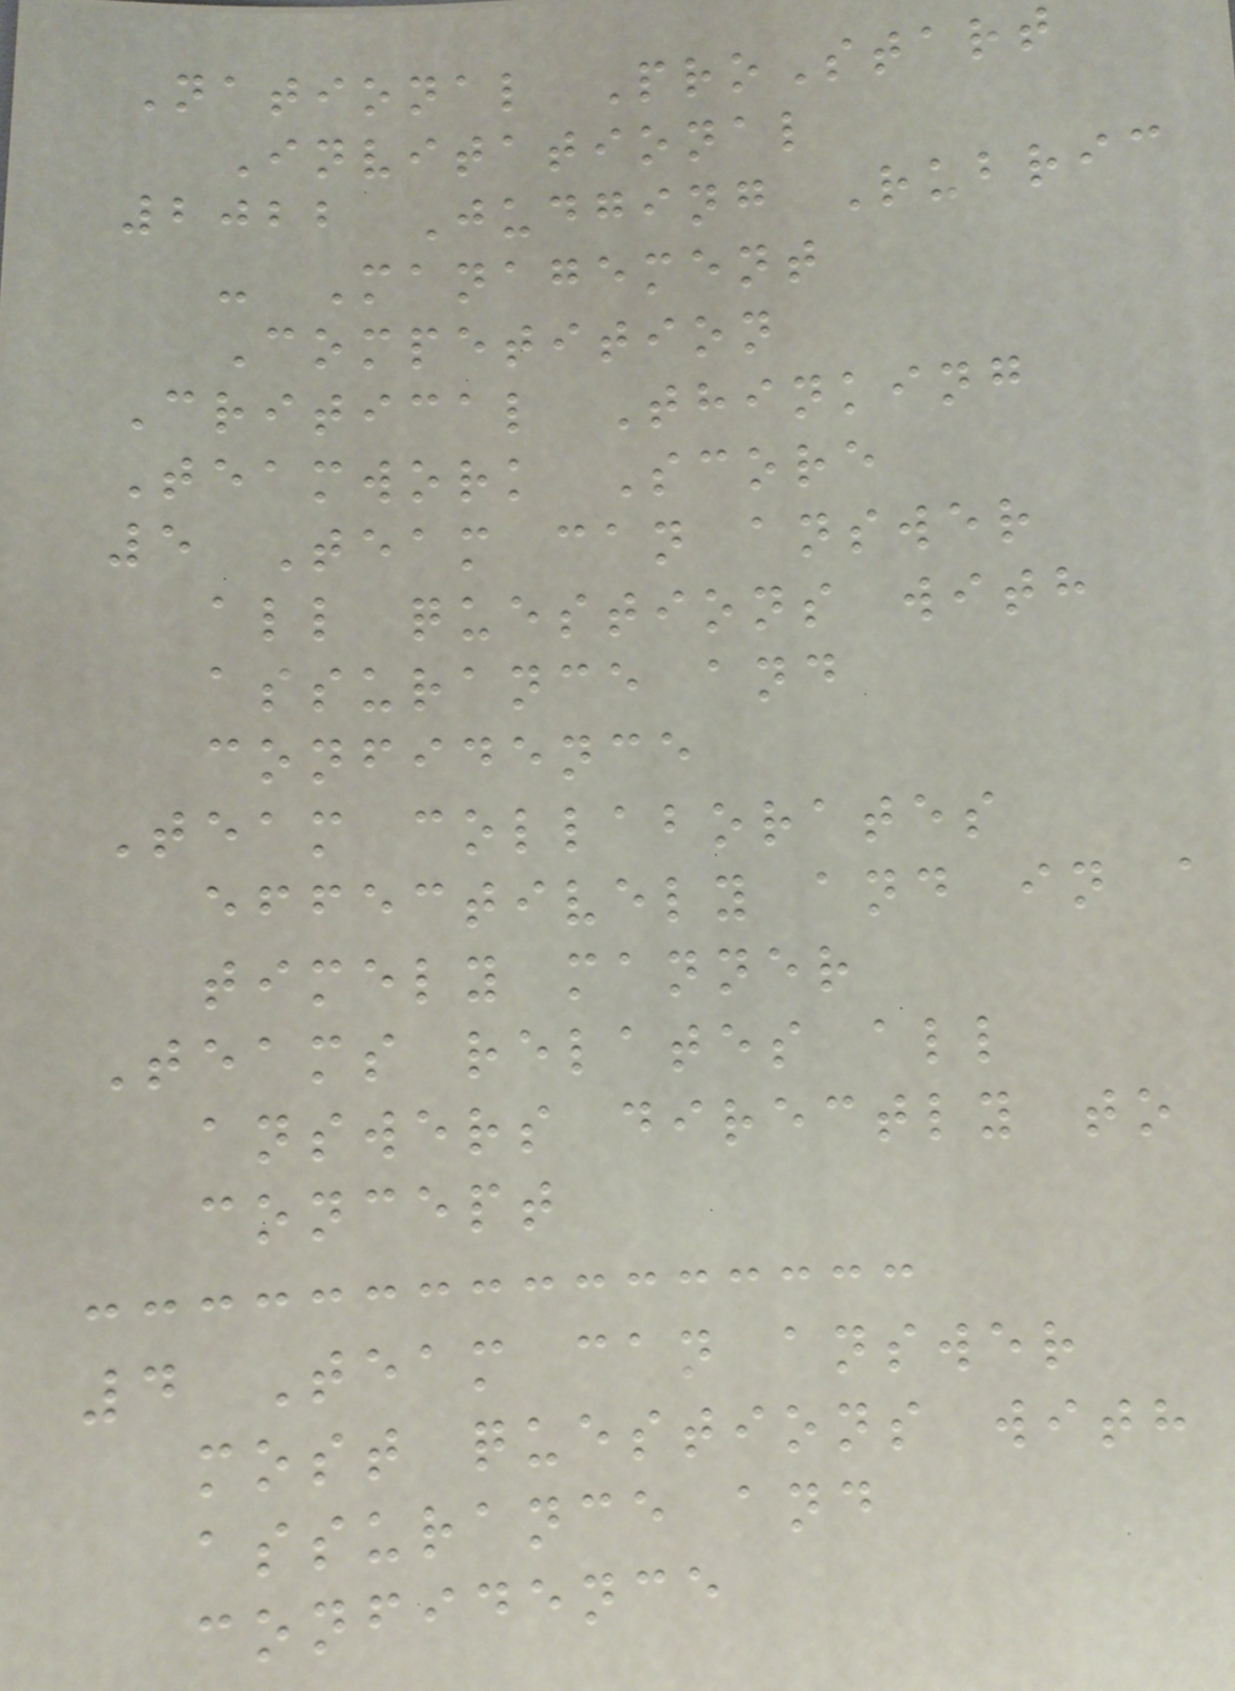National ProStart
Invitational
2022 Judging Rubric
- Management
Competition
Critical Thinking
Teamwork Score
5 Team can answer
all questions with
assurance and
confidence
Team collaborates
effectively and in a
timely manner
Teams relates all
answers directly to
concept
4 Team can answer
most questions with
assurance and
confidence
